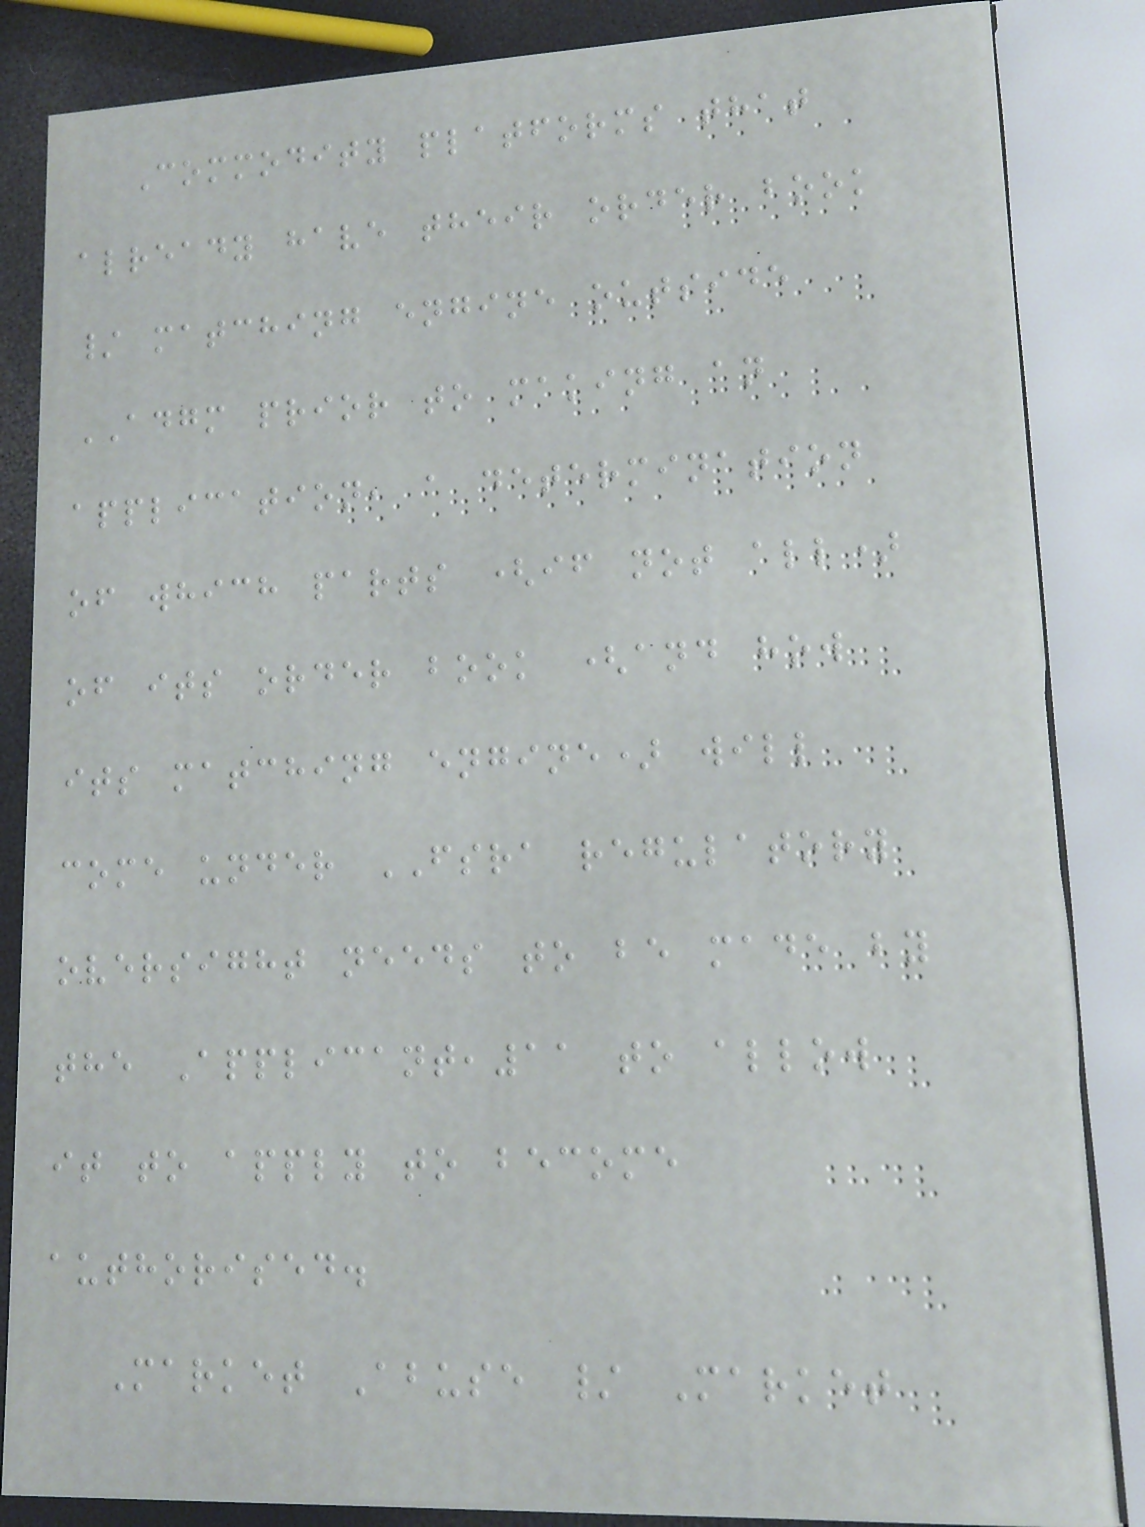Commodity platforms that
already have their order book
/ matching engine outside
ADGM prior to making an
application, a determination
of which parts (if not all)
of its order book (and how
its matching engine) will
come under FSRA regulatory
oversight needs to be made by
the Applicant,11 to allow
it to apply to become
authorised.
Market Abuse / Market
